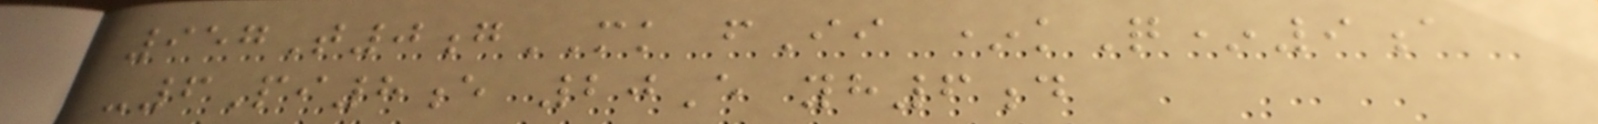957T0gMK fIi *kQ*9a
-6Pi8e 20E yh6d
